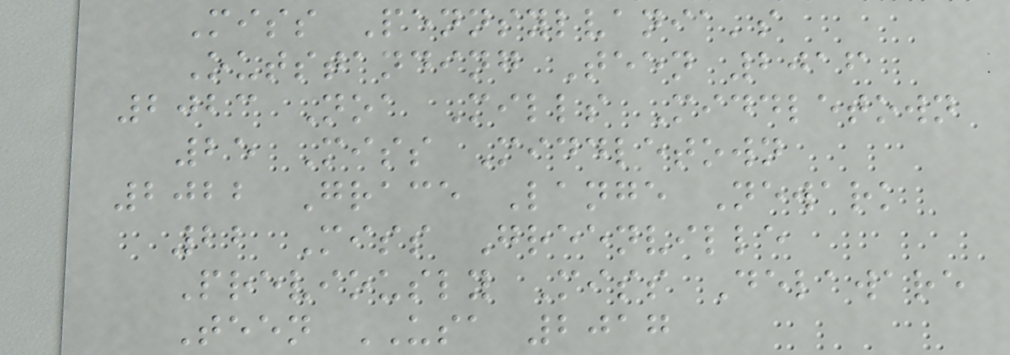Miss Pennsylvania's
Outstanding Teen 2016
2023 Noa Mills Middletown
25 Miss Middletown
2022 Grace Lange Newark
22 Miss Greenville
Previously Miss Delaware
Teen USA 2017
